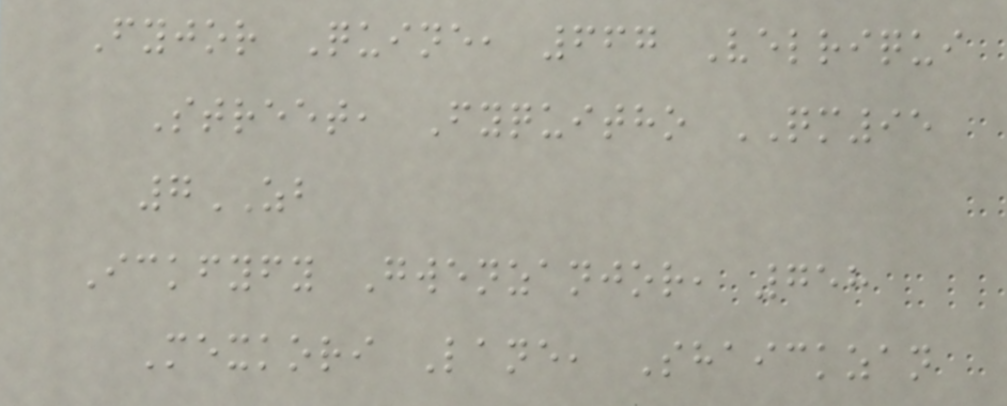Fyjor Quine, 667 Velriqui
Street, Fyquitho QM95
7ZB
Ickfyfy Gwenzanjor, 758
Mexkori Lane, Shaickzan
